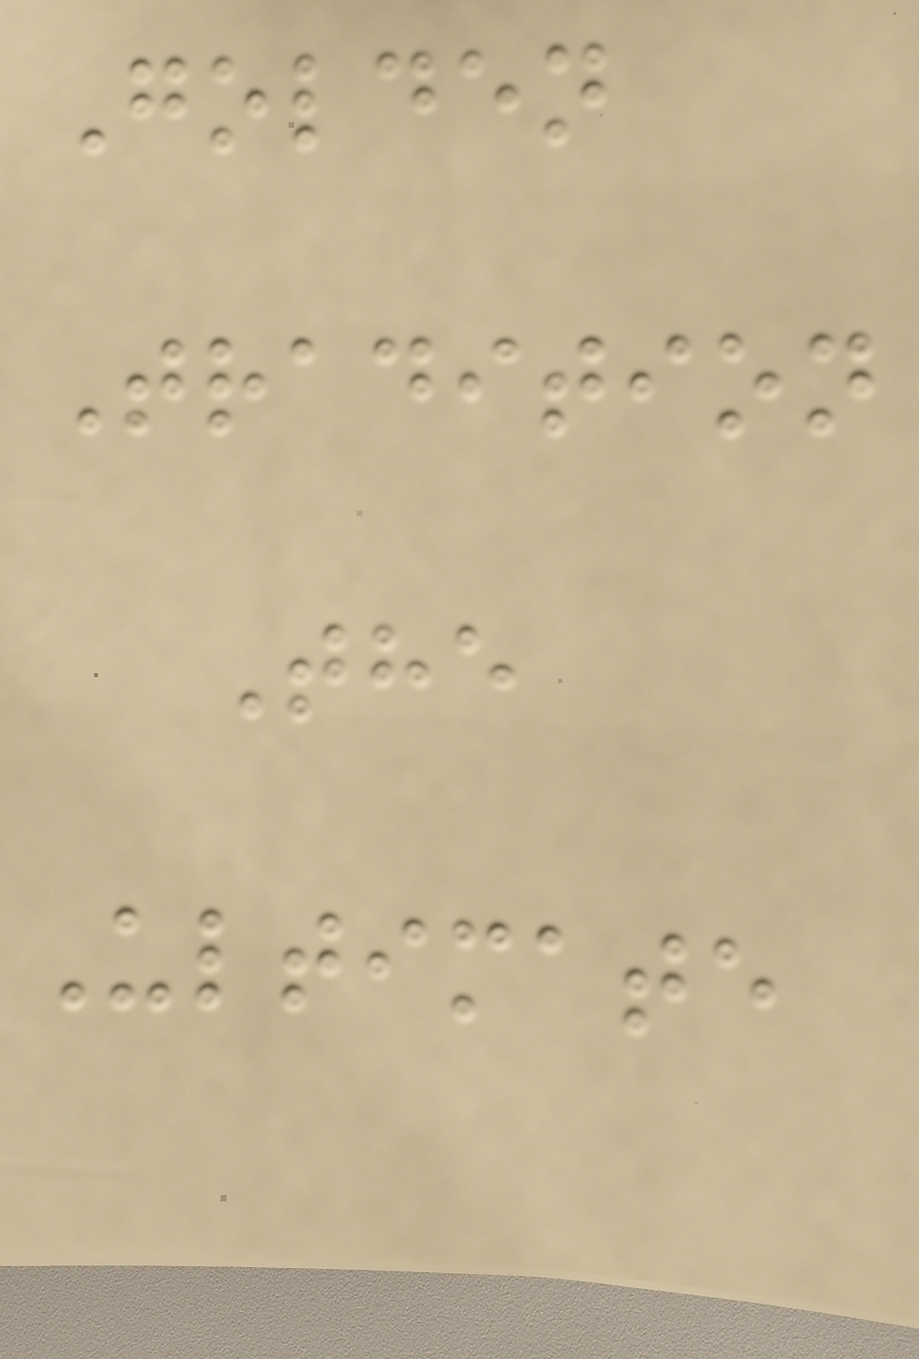Golden
Tradition
The
Ultimate
